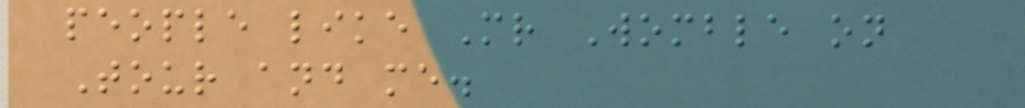people like Mr Womble on
Tour and me.
